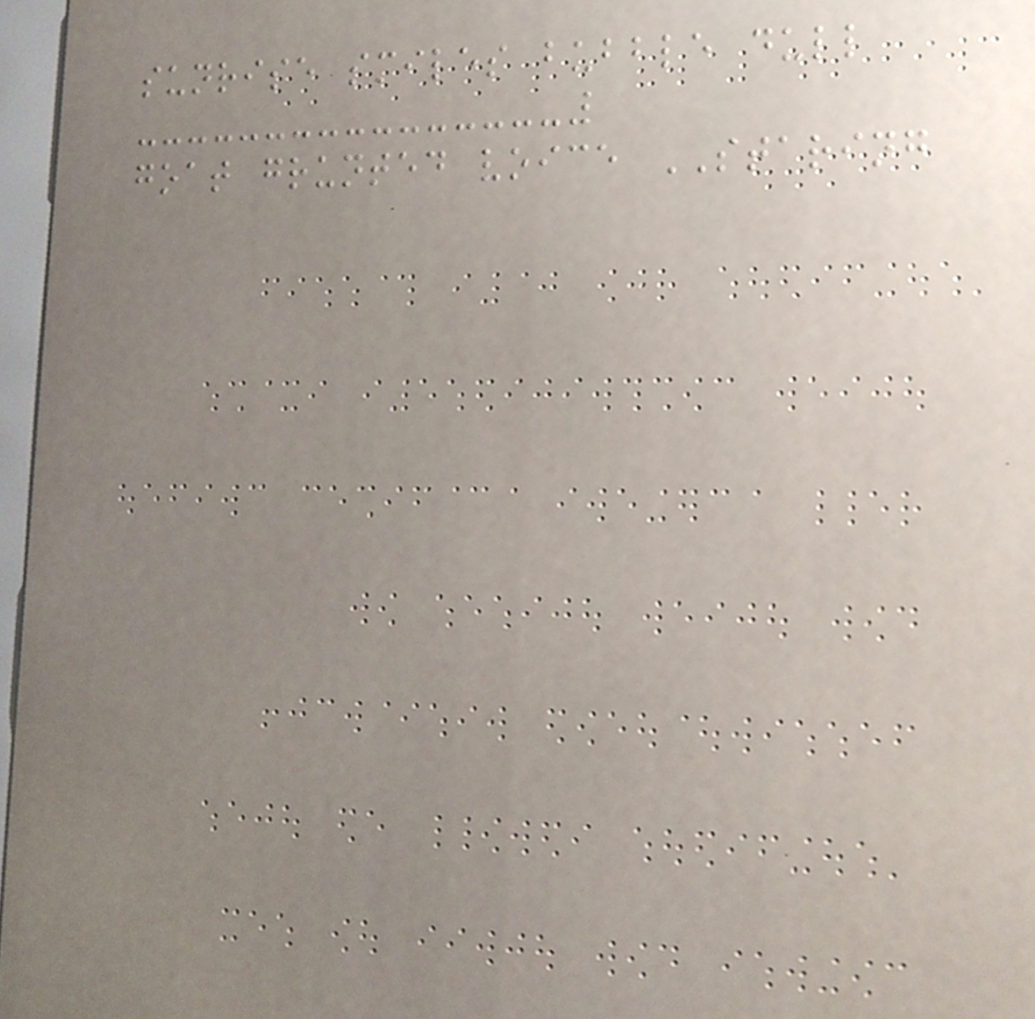sunrise smiles bubble dull
goat grunted voice STARING
